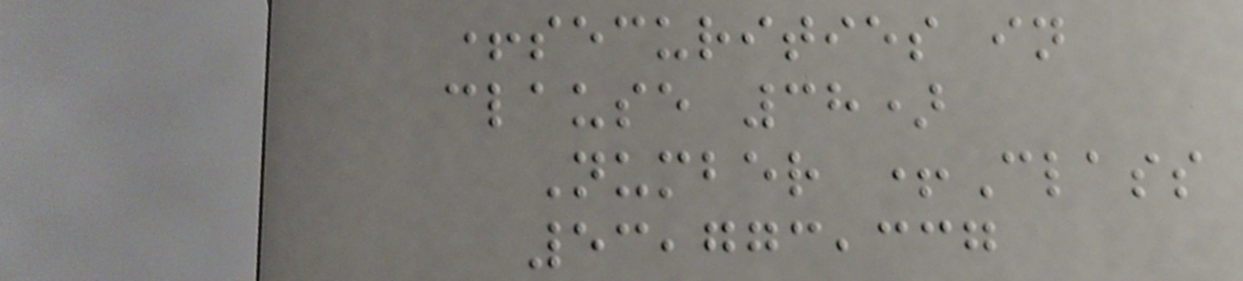+securities in
clause 38)
Number +Class
53,773,337
